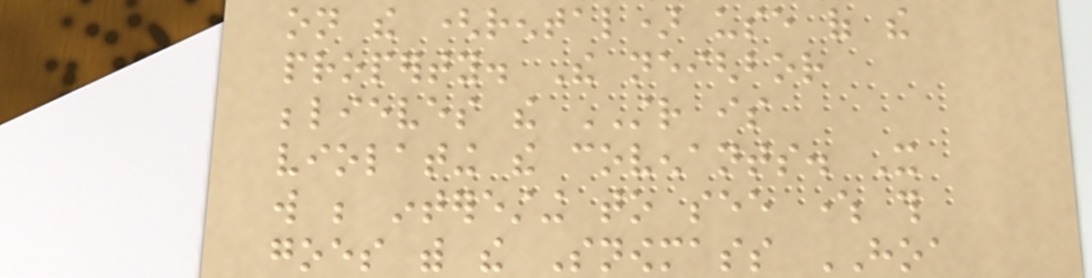on the (rental) use of the
property. The neighbor
believes the STR is
violating the covenants. It
will be interesting to see where this
goes with the Snowmass HOA
